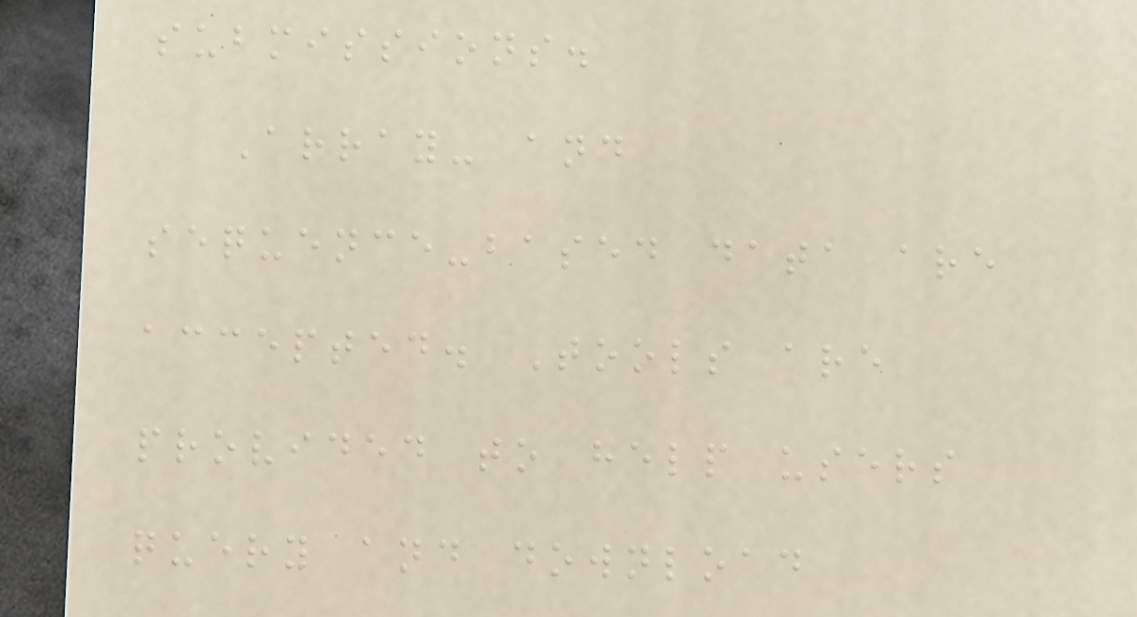submissions.
Array- and
sequence-based data are
accepted. Tools are
provided to help users
query and download
